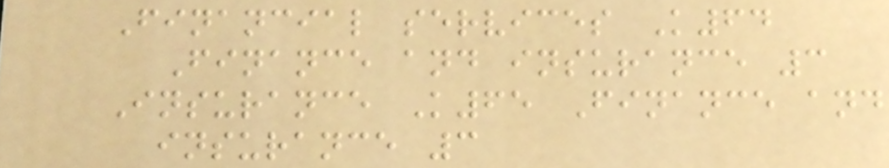Financial services K64
Finance and insurance 3
Insurance K65 Finance and
insurance 3
